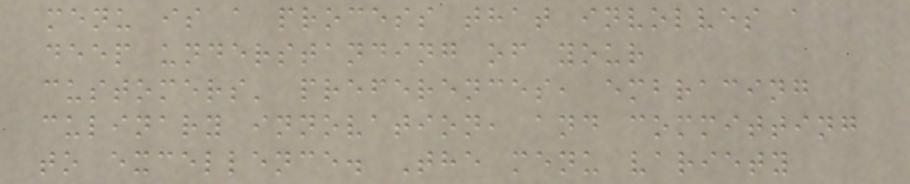menu is a process that involves a
deep understanding of your
customers' preferences, embracing
culinary innovation, and committing
to excellence. The menu variety
